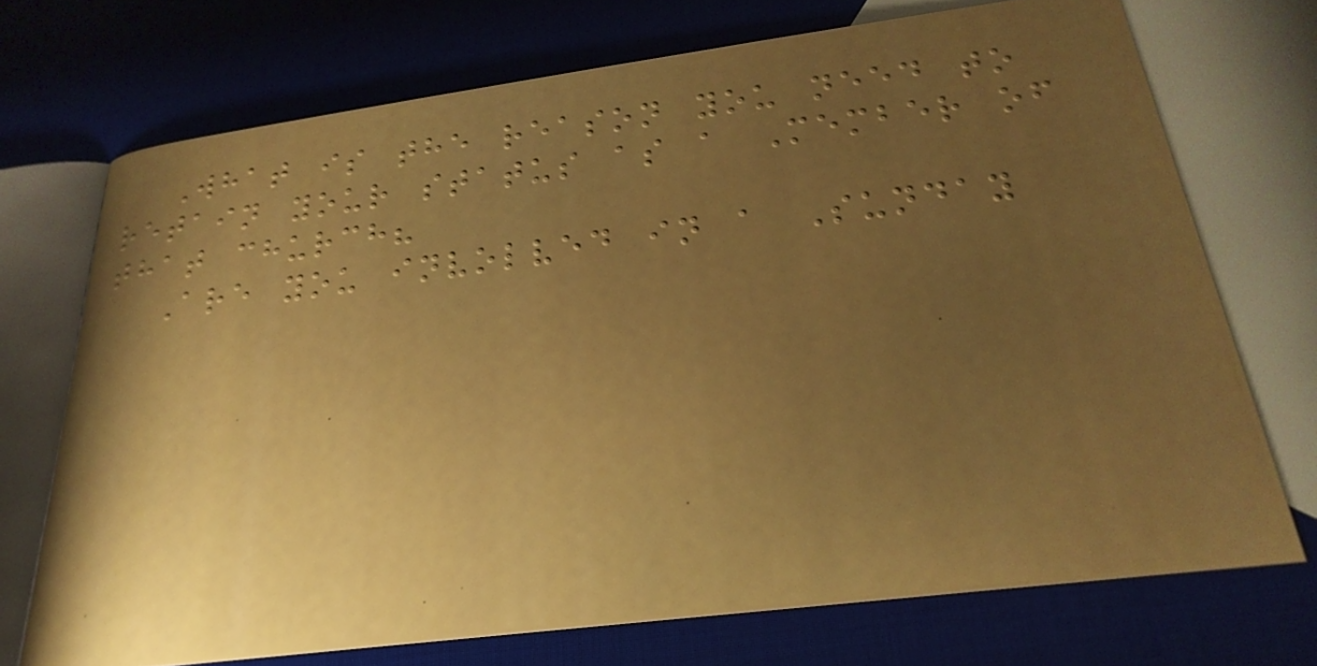What is the reason you need to
retain your status as a Member of
that church?
Are you involved in a Sunday
